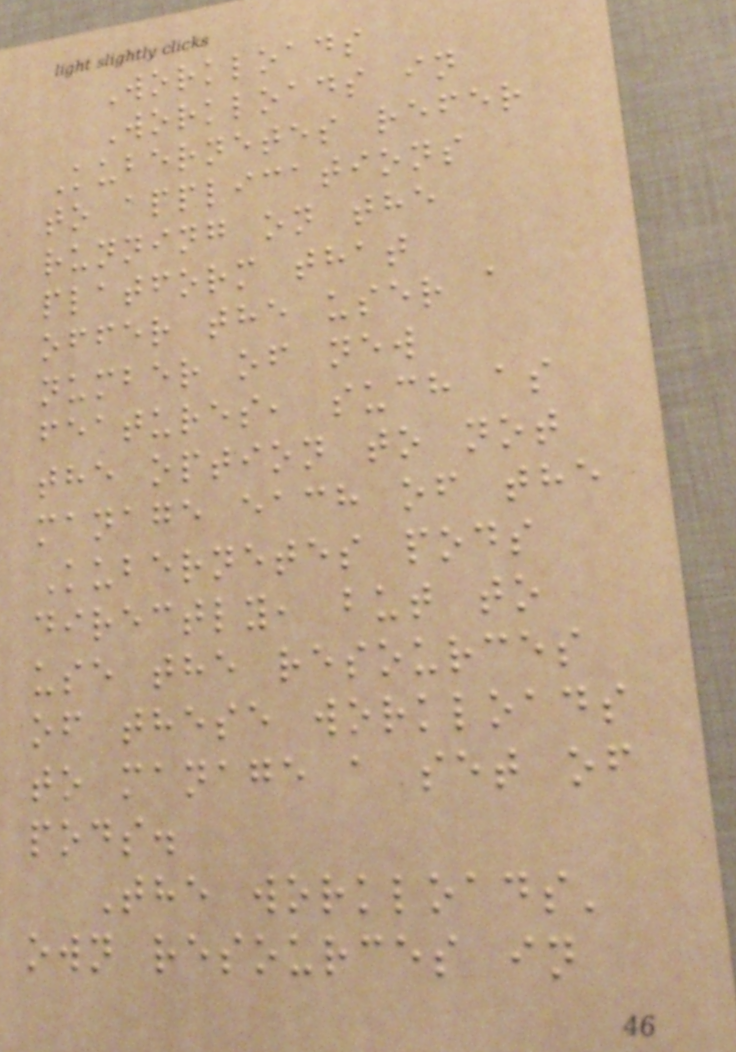Workloads
Workloads in
Kubernetes refer
to applications
running on the
platform that
offer the user a
number of new
features, such as
the option to not
manage each of the
Kubernetes pods
directly, but to
use the resources
of these workloads
to manage a set of
pods.
The workloads'
own resources in
